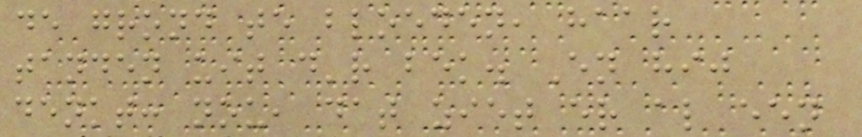de grond te bloeden, haar
tanden uit d'r bek. En hij
denkt: nou, dat ziet er al een
